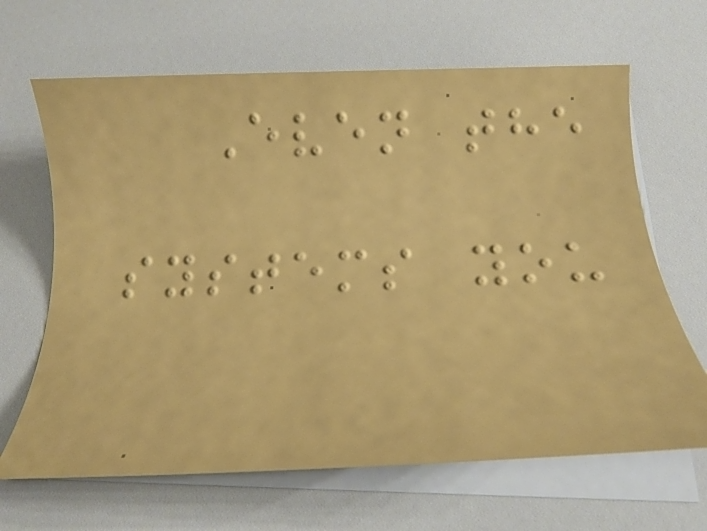Even the
systems you
